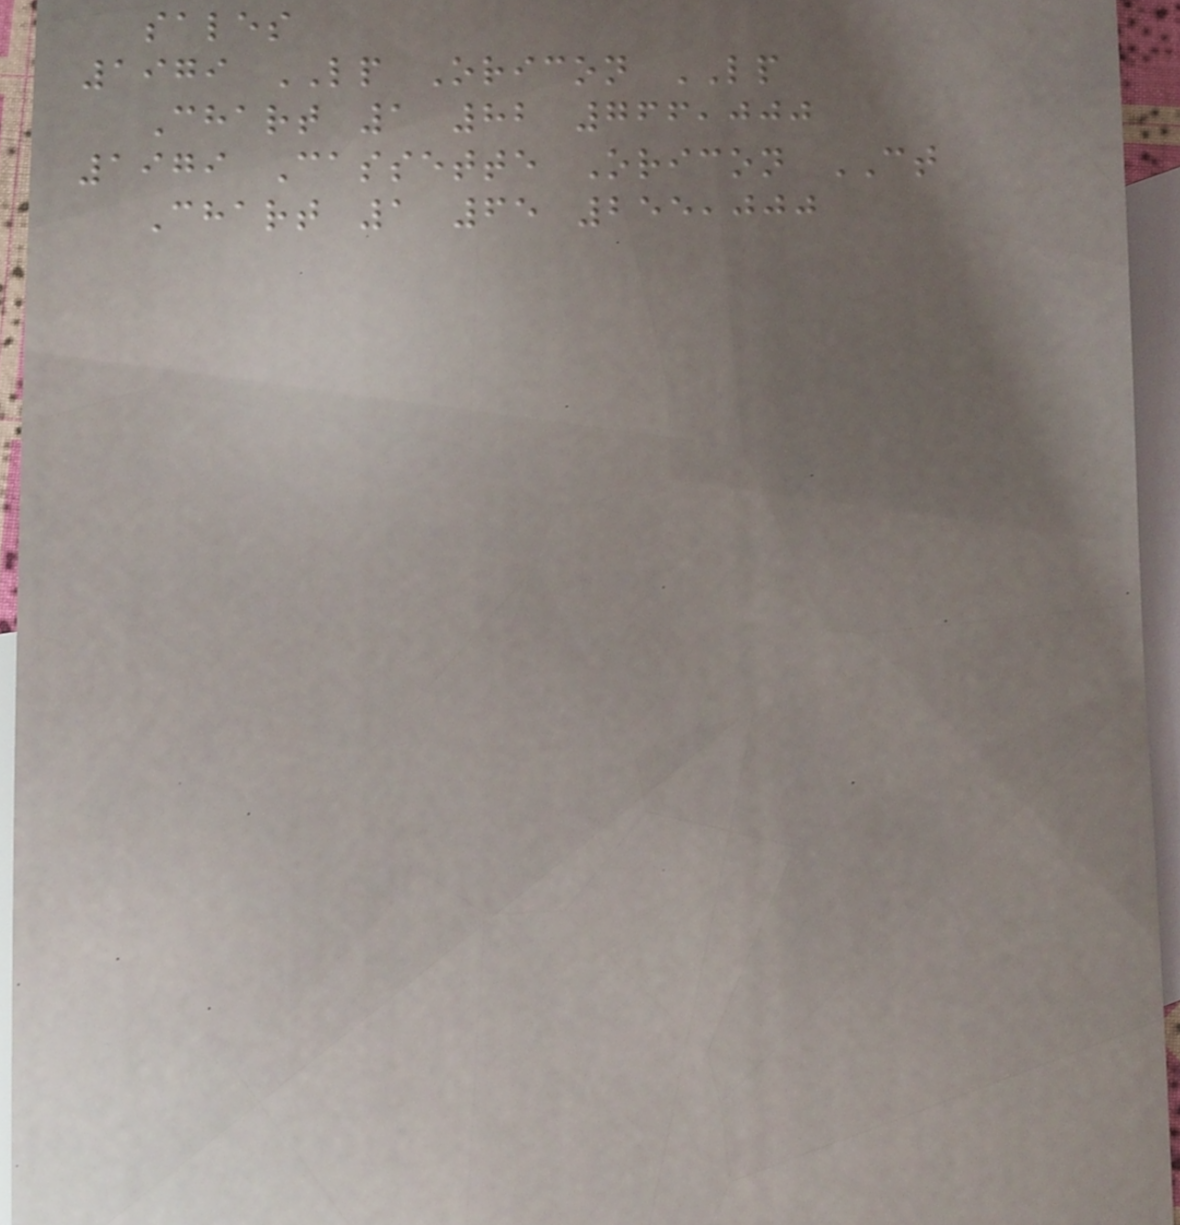sales
1979 LP Oricon LP
Chart 1 82 766,000
1979 Cassette Oricon CT
Chart 1 65 255,000
